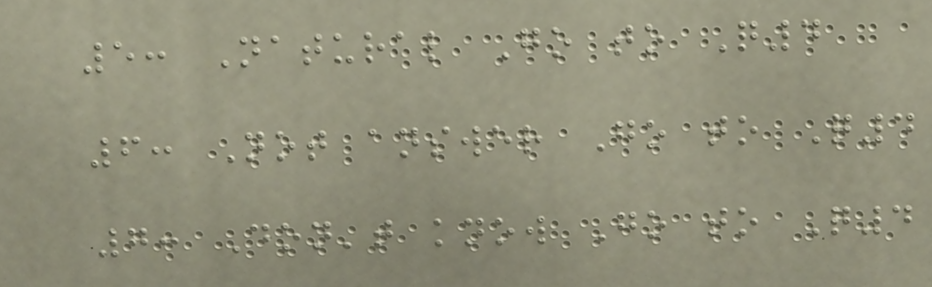5: Natural Go to Q4
6: Not answer Go to Q4
7: Don't know Go to Q4
